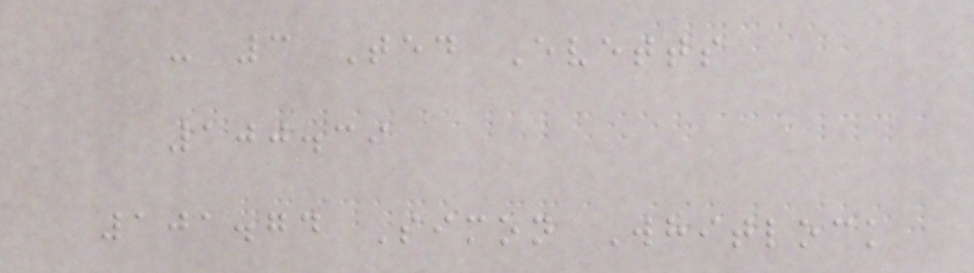- 3 Ted Evetts
100.39
101.74 Simon Whitlock
